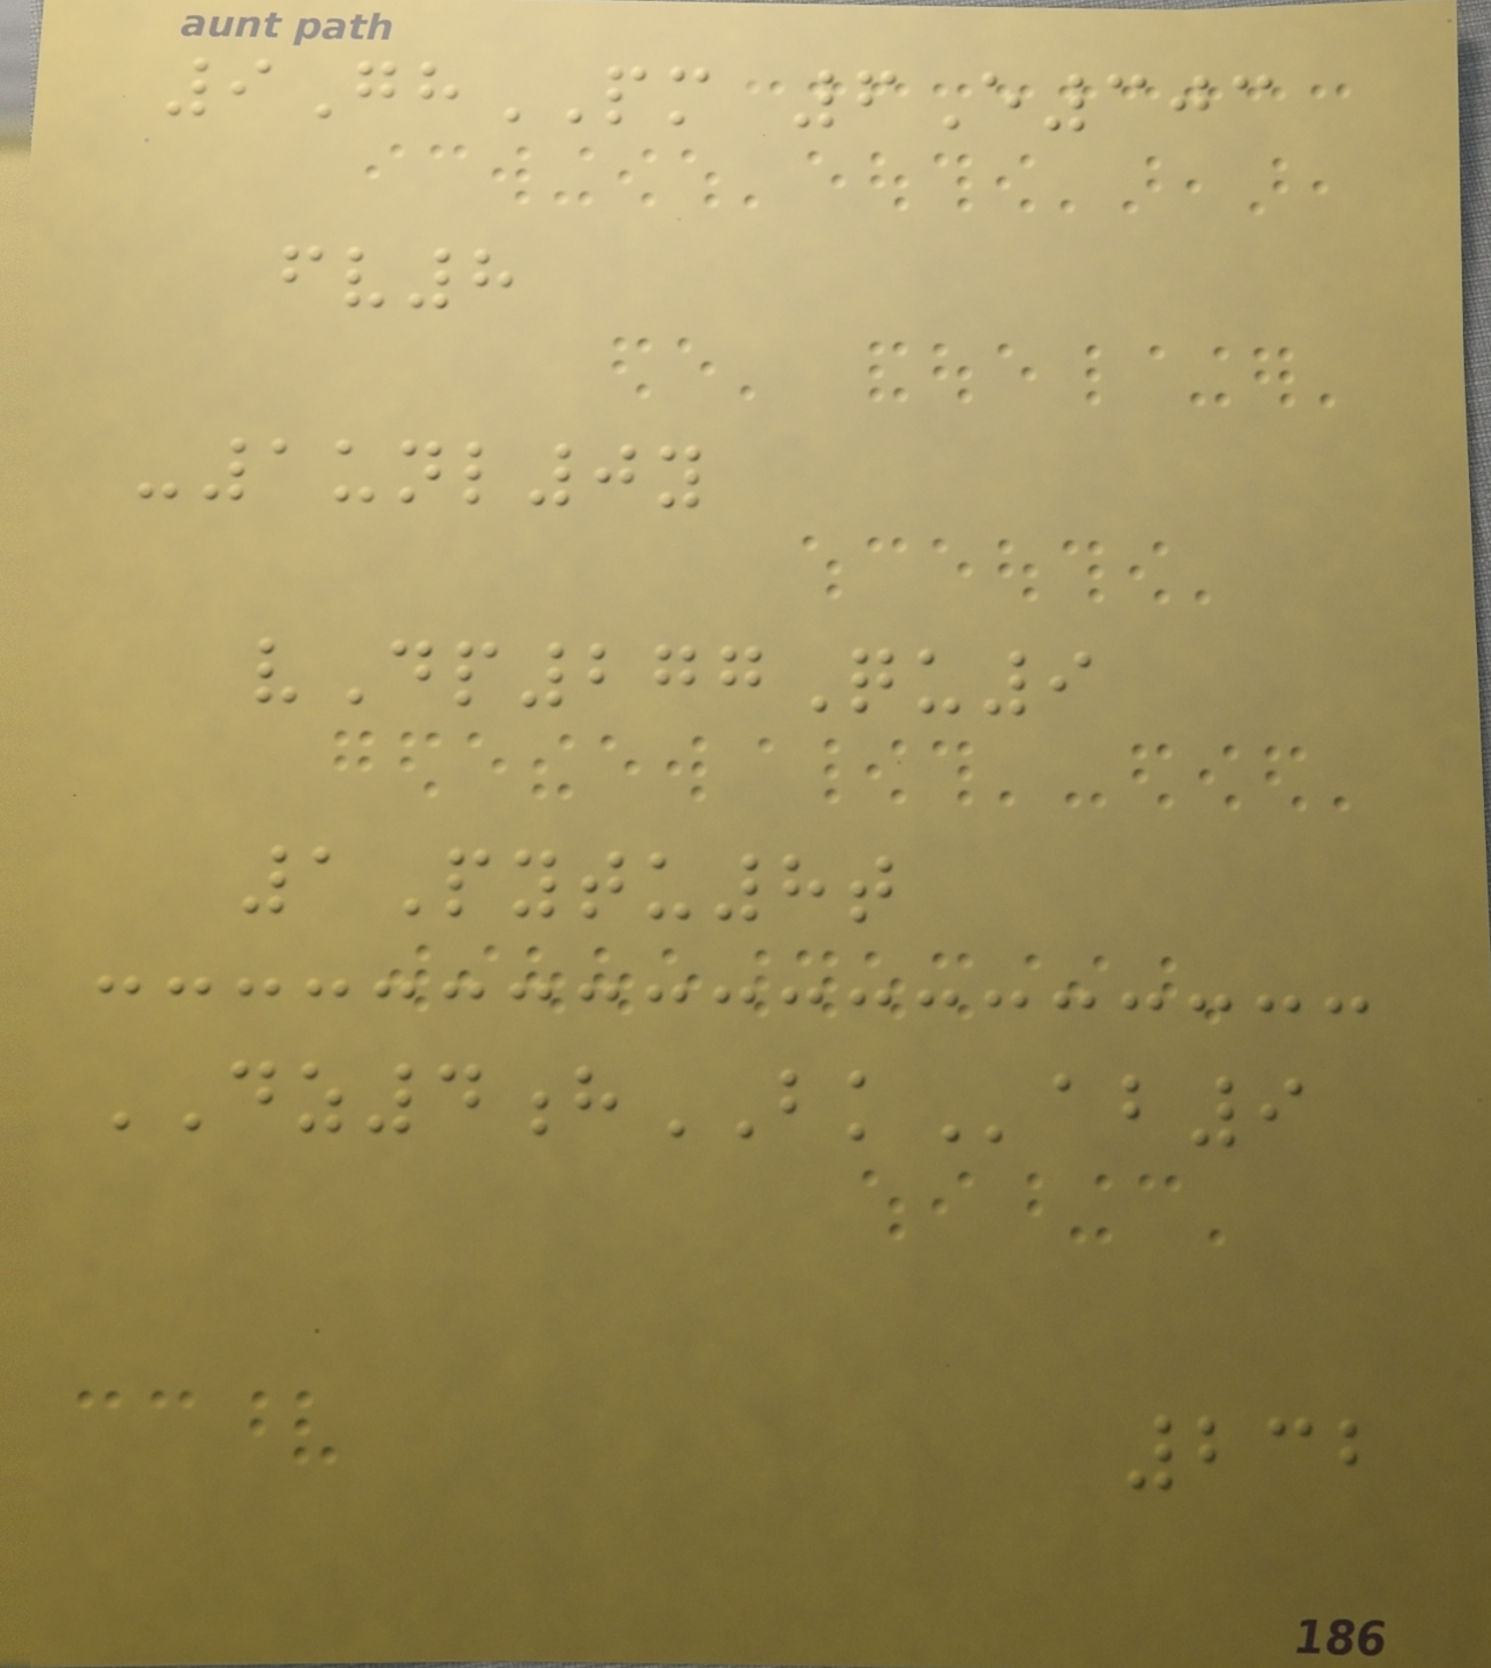9GhPM 6E303
fv8
-1unl0y
vDp277Qu9
1Pytu8t
DZ4hBKab9
232
